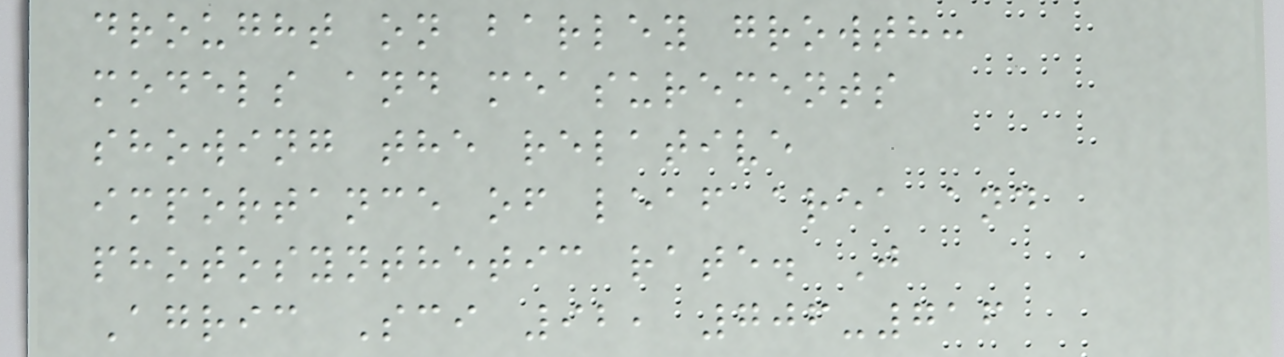drought on barley growth:
models and measurements
showing the relative
importance of leaf area and
photosynthetic rate. J
Agric Sci 92, 706-716
